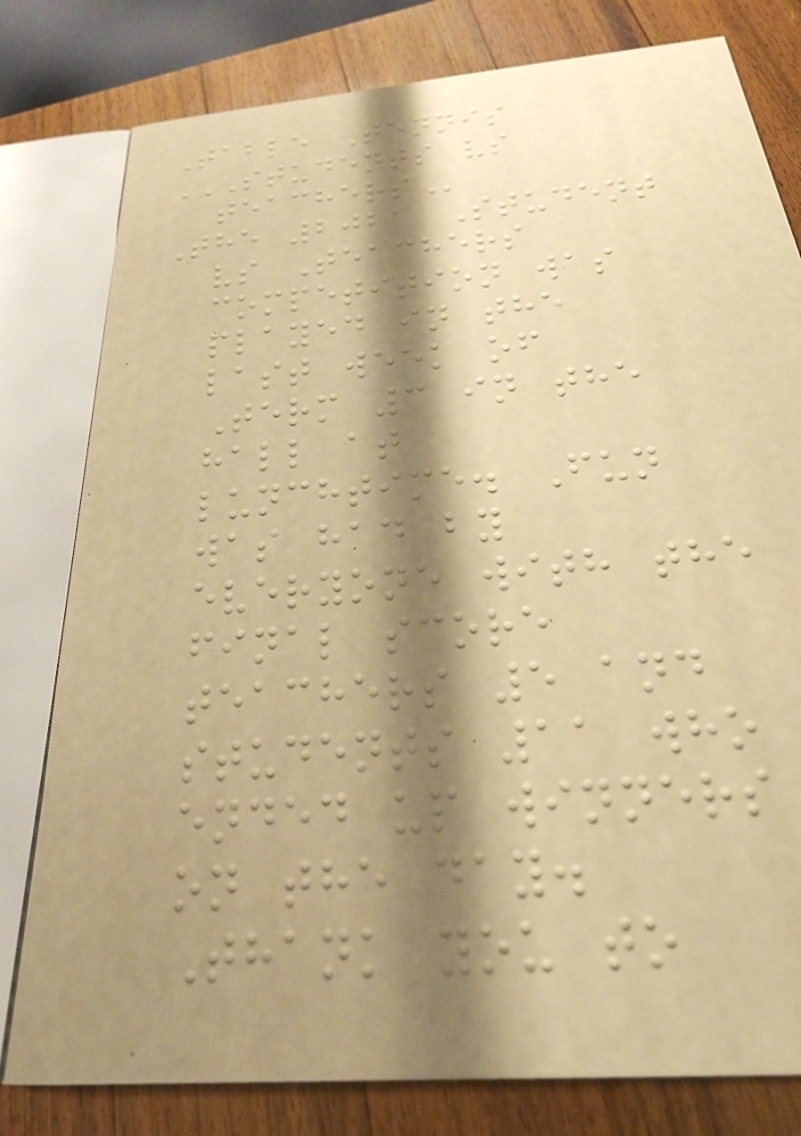Table Tennis
STUDENTS VS
TEACHERS
The 2021 Student
vs Teachers
competition was
played in the
last week of
Term 3 in the
hall at
lunchtime. Fun
was had by
everyone with the
final score
teachers 5 and
students 11 who
ended up winners
on the day.
Thank you to
